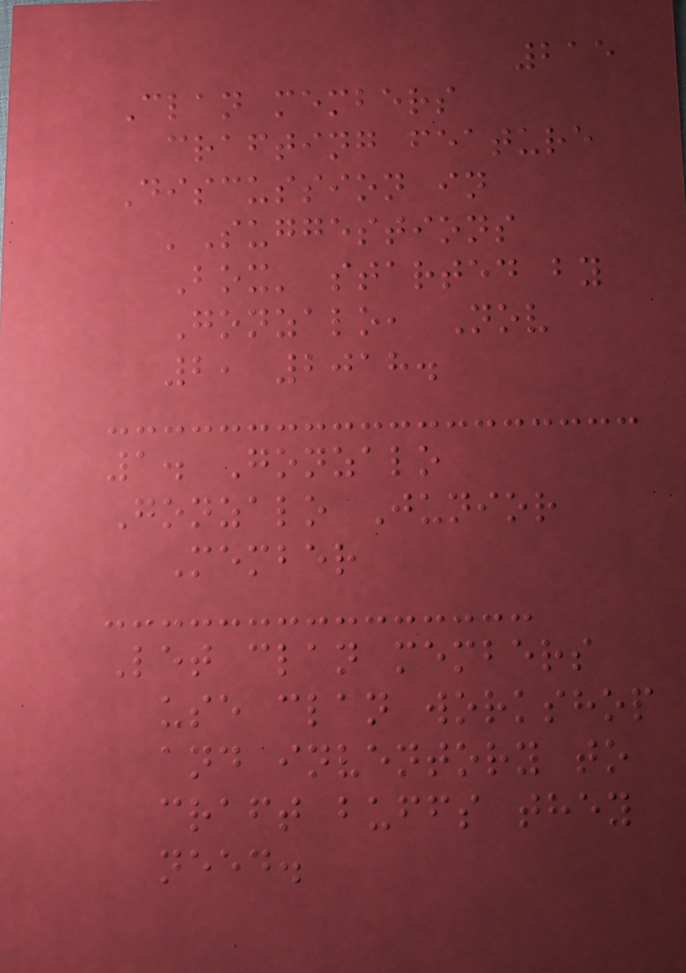215
Clan members
crafting feature
Discussion in
'Suggestions
Box' started by
Gonzalo, Nov
2, 2018.
1. Gonzalo
Gonzalo Junior
Member
Let clan members
use clan workshop
and inventory to
craft buffs they
need.
